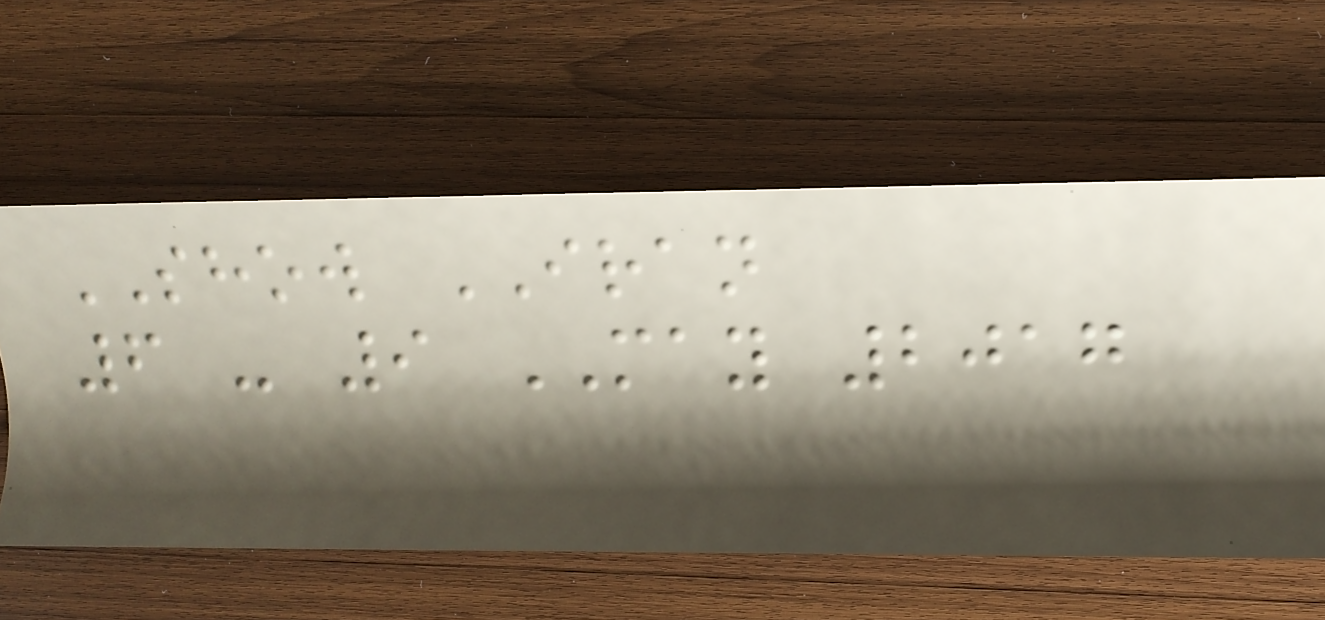SHOW IRAN
6 - 9 MAY 2017
